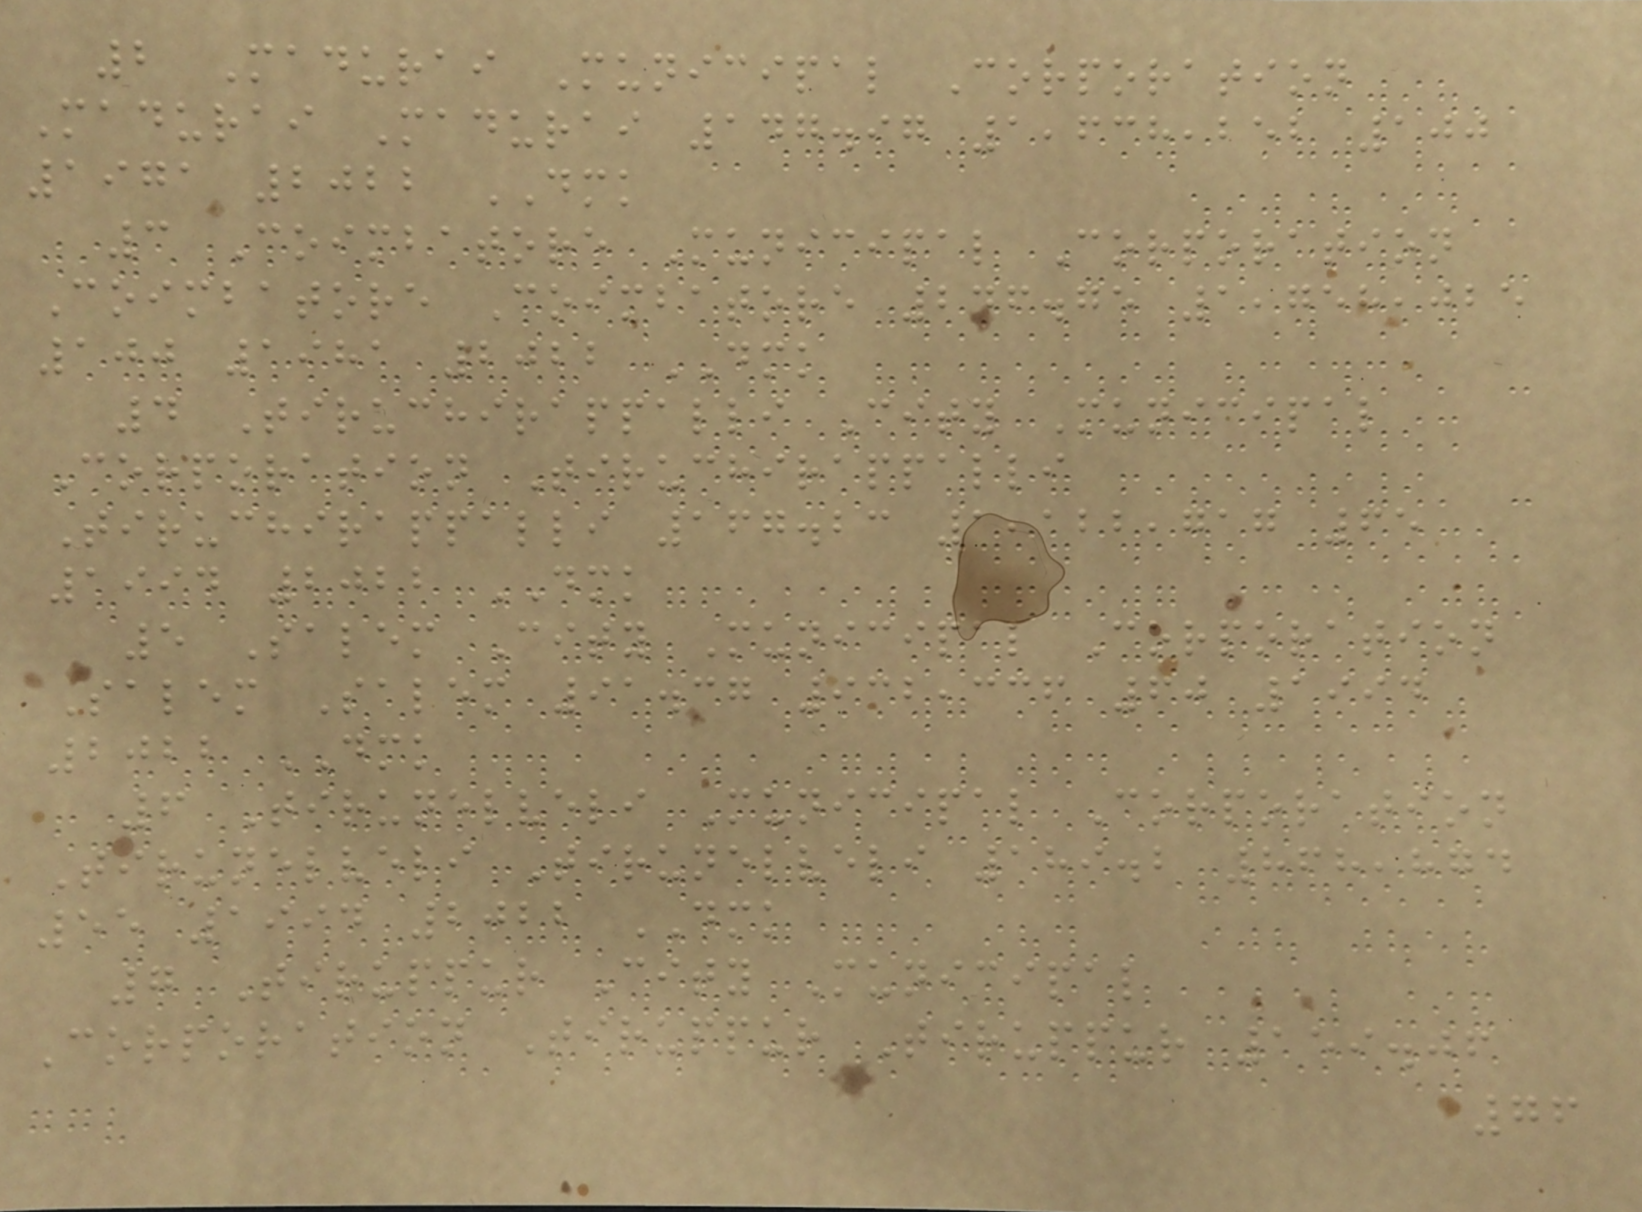2 Madurai Municipal Corporation
Madurai Madurai 147.97 1,638,252 100
1971 2022 DMK
3 Coimbatore Municipal Corporation
Coimbatore Coimbatore 246.75 1,758,025
100 1981 2022 DMK
4 Tiruchirappalli City Municipal
Corporation Tiruchirappalli
Tiruchirappalli 167.23 1,122,717 65
1994 2022 DMK
5 Salem City Municipal Corporation
Salem Salem 91.37 932,336 60 1994
2022 DMK
6 Tirunelveli Municipal Corporation
Tirunelveli Tirunelveli 189.2 868,874
55 1994 2022 DMK
7 Tiruppur City Municipal
Corporation Tiruppur Tiruppur 159.06
76
